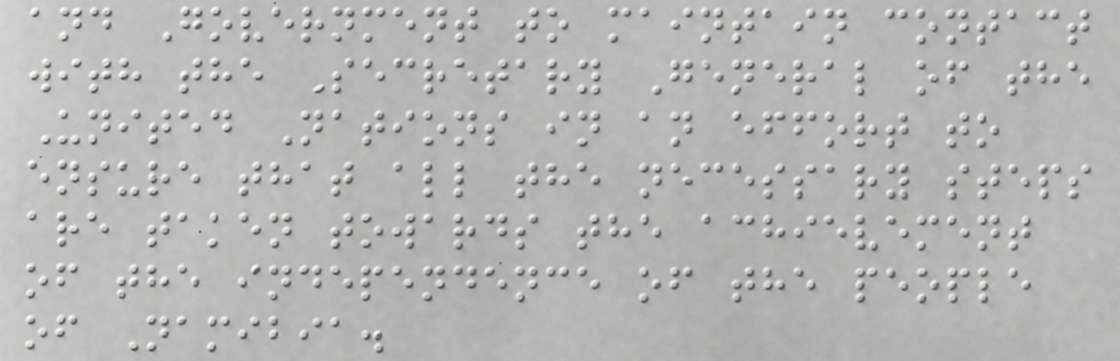and Government to maintain contact
with the Secretary General of the
United Nations in an effort to
ensure that all the necessary steps
are taken towards the achievement
of the independence of the people
of Namibia.
